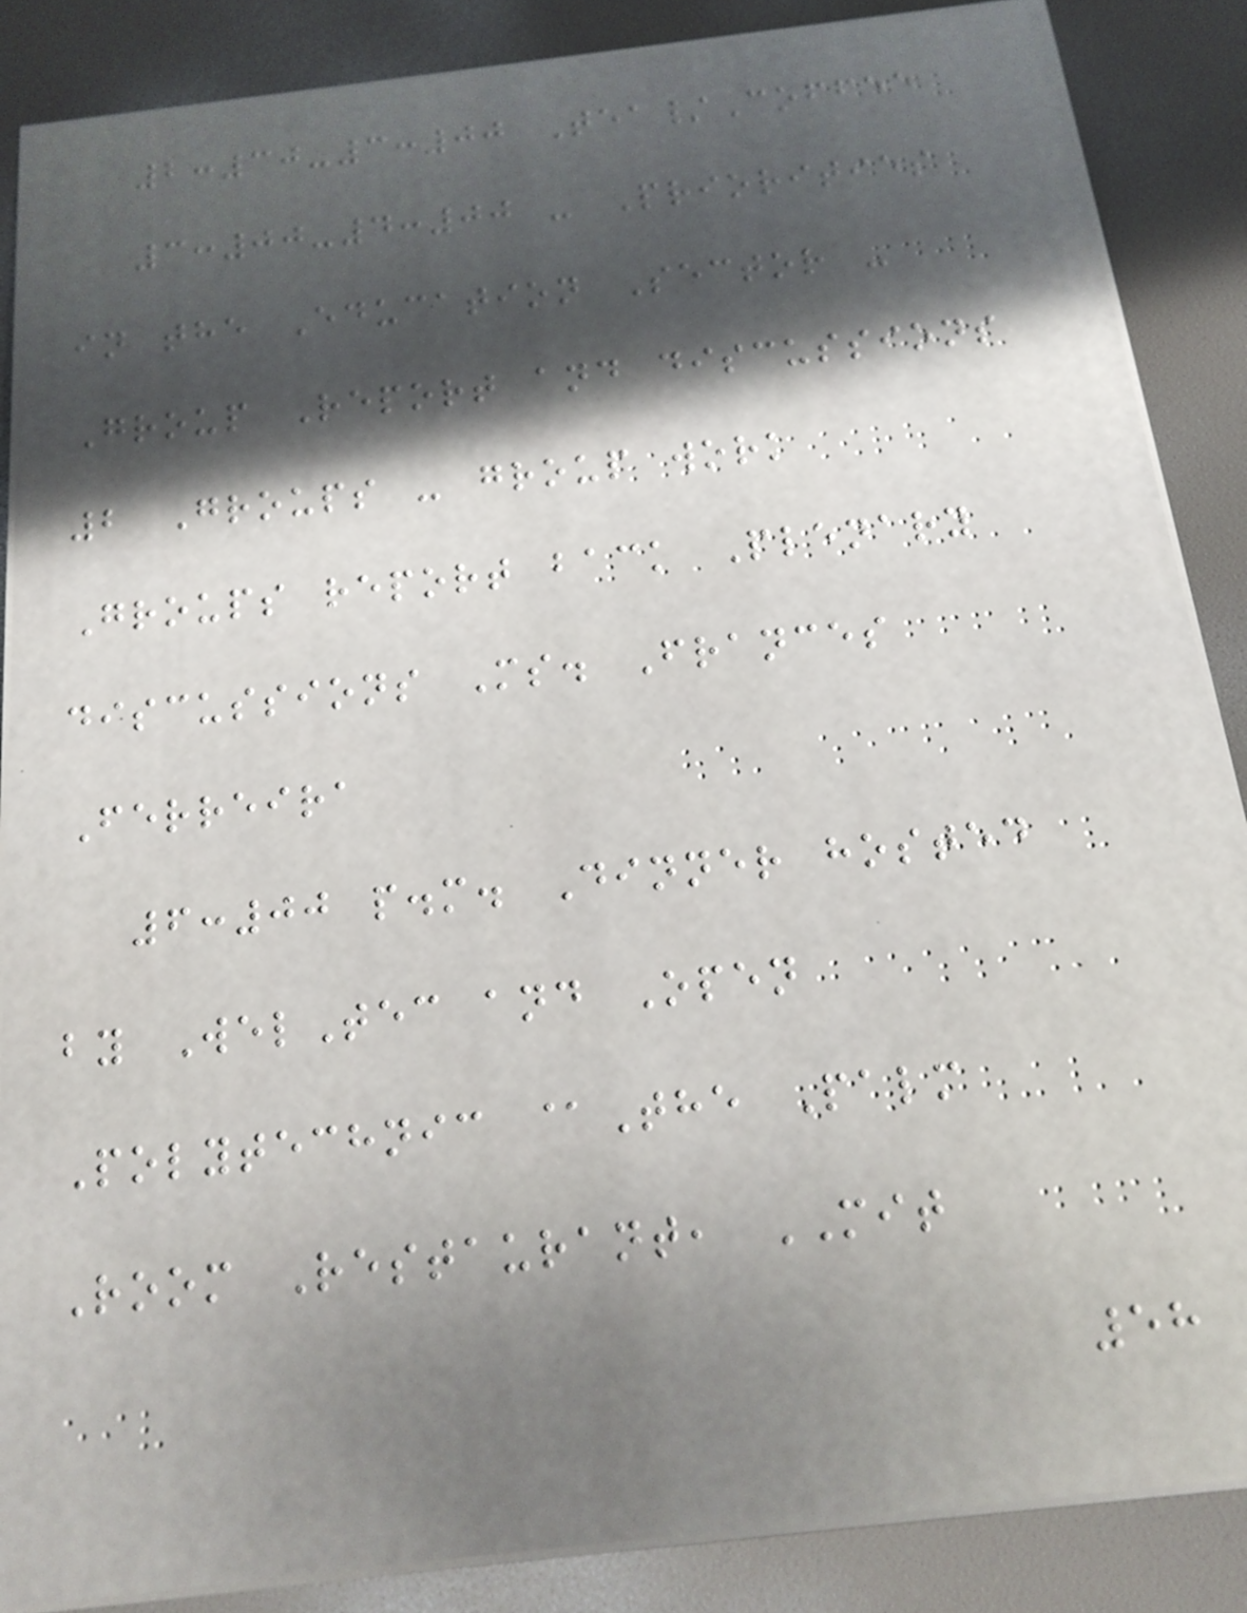2:30-3:00 Tea/Coffee
3:00-4:00 - Priorities
in the Education Sector -
Group Report and discussions
2 Groups - group work
Groups report back Plenary
discussions Ms. Frances
Ferreira
6:00 p.m. Dinner hosted
by WelTec and Open
Polytechnic @The Palm
Room Restaurant, MIT
58
